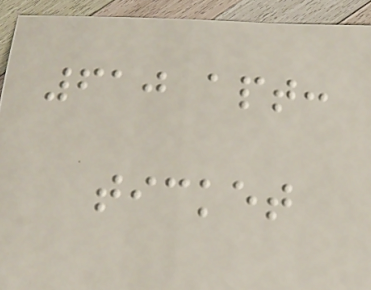610 apt:
ticket
